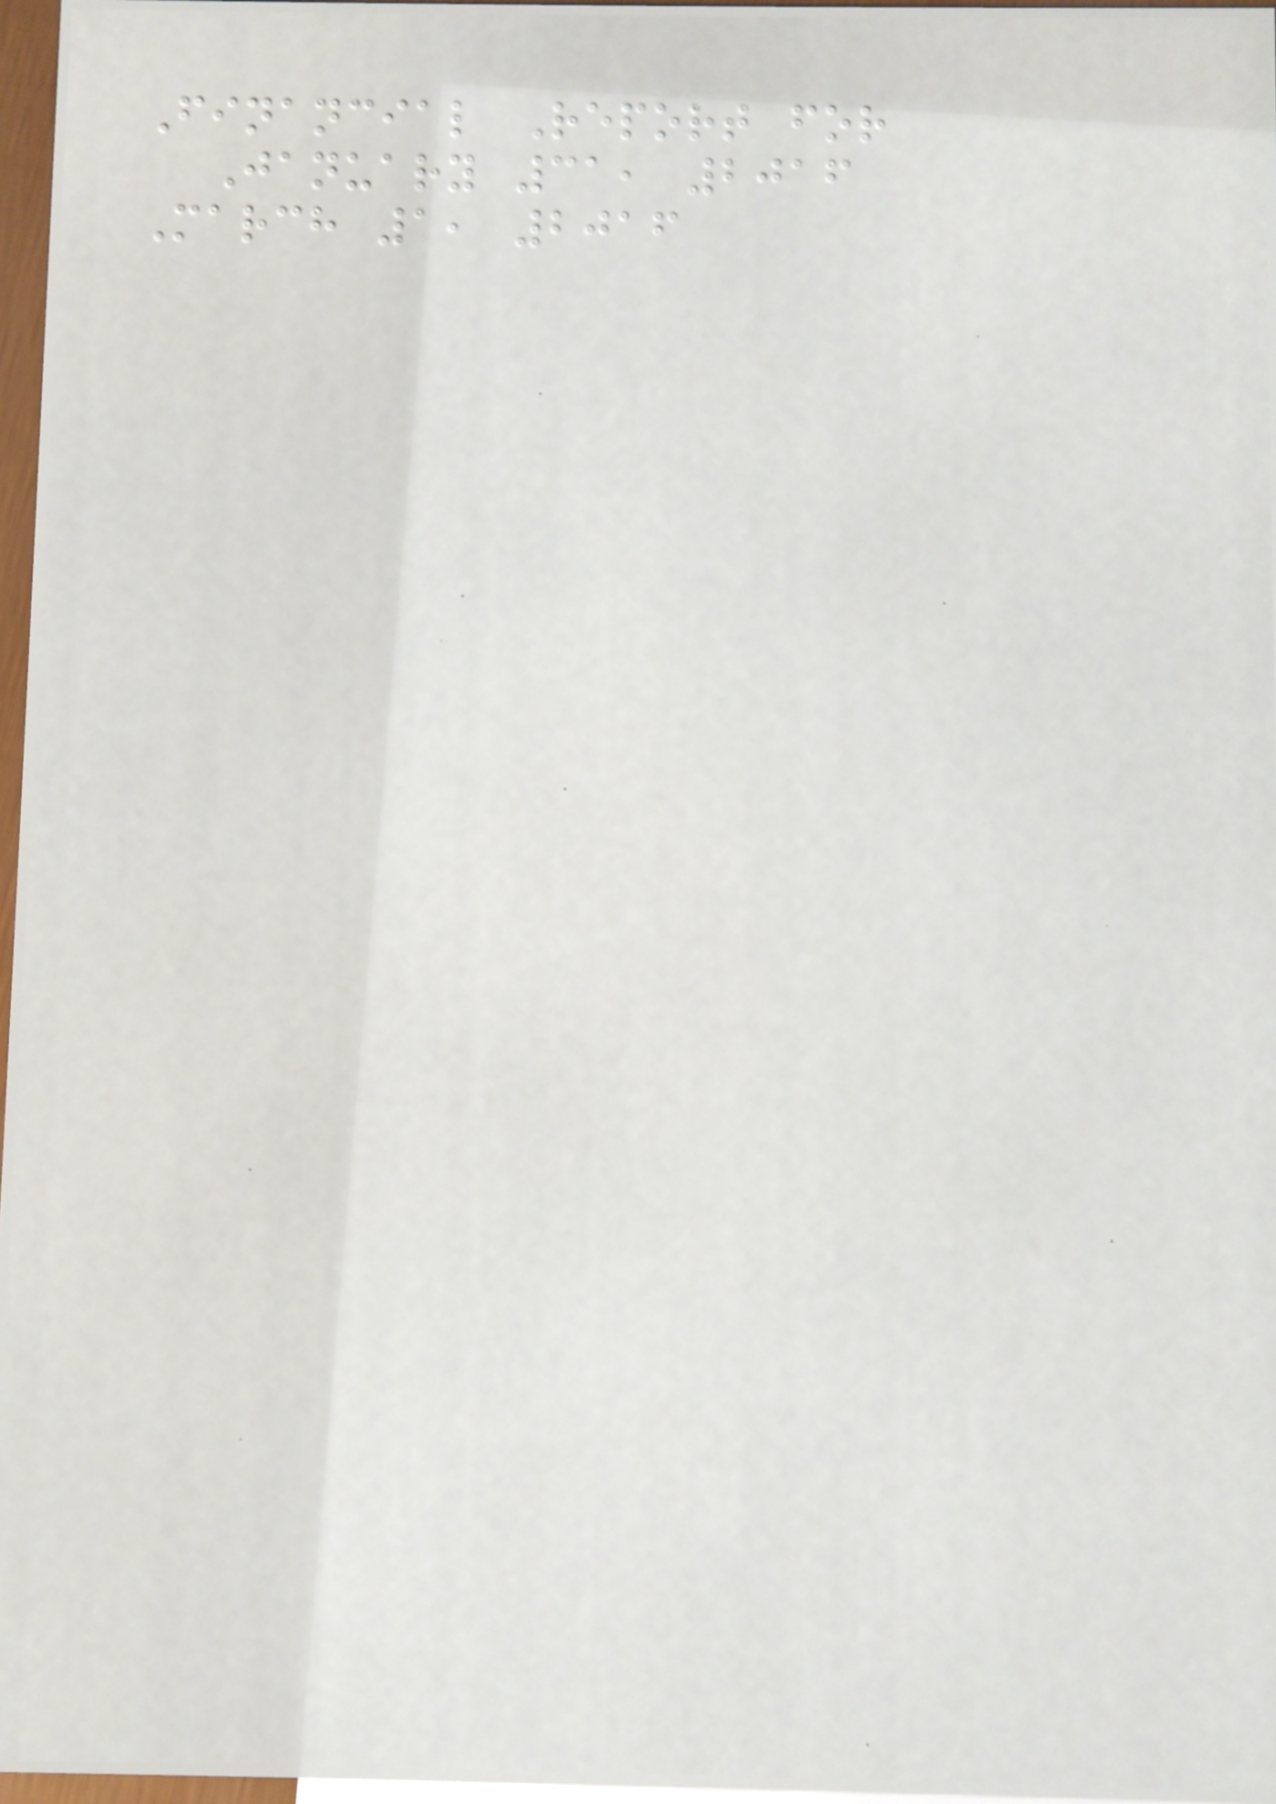Financial Report for
January 31, 2016
March 1, 2016
